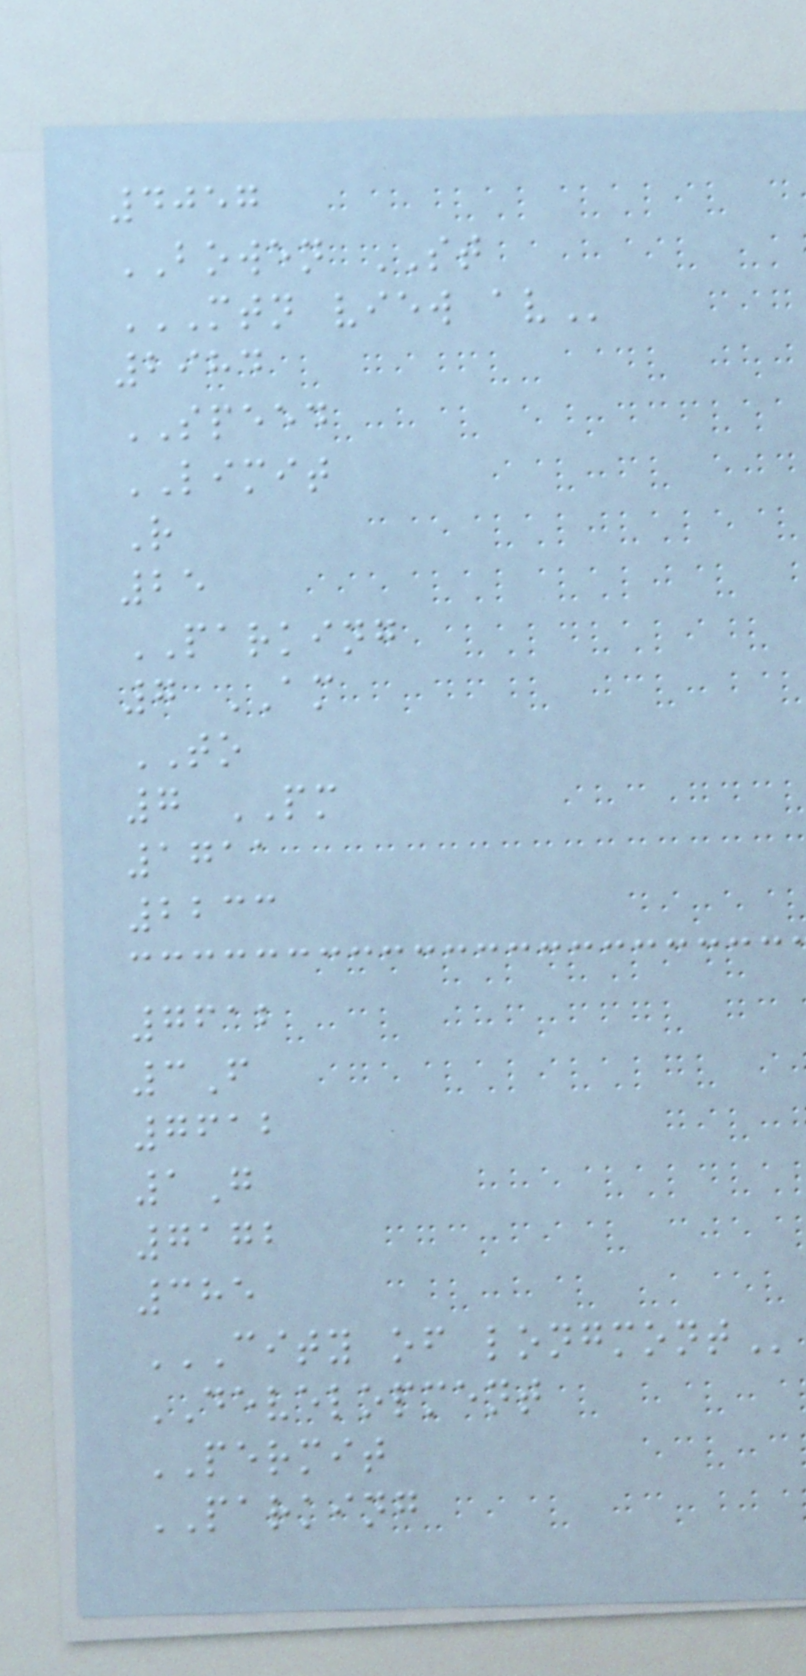4057
BOWEN ST
MTN VIEW AV
2984
SPEED
LIMIT
R
25
PARKING
7 AM
TO
7 PM
1711
2233
7612
3F
7612
1G
7172
385
CITY OF LONGMONT
DEVELOPMENT
PERMIT
PARKING
